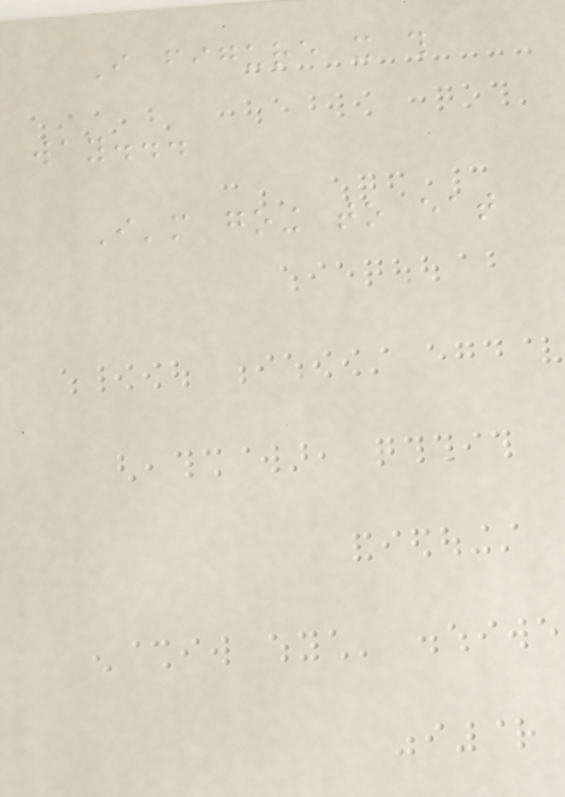I figure it this
way...
I'm going to eat
